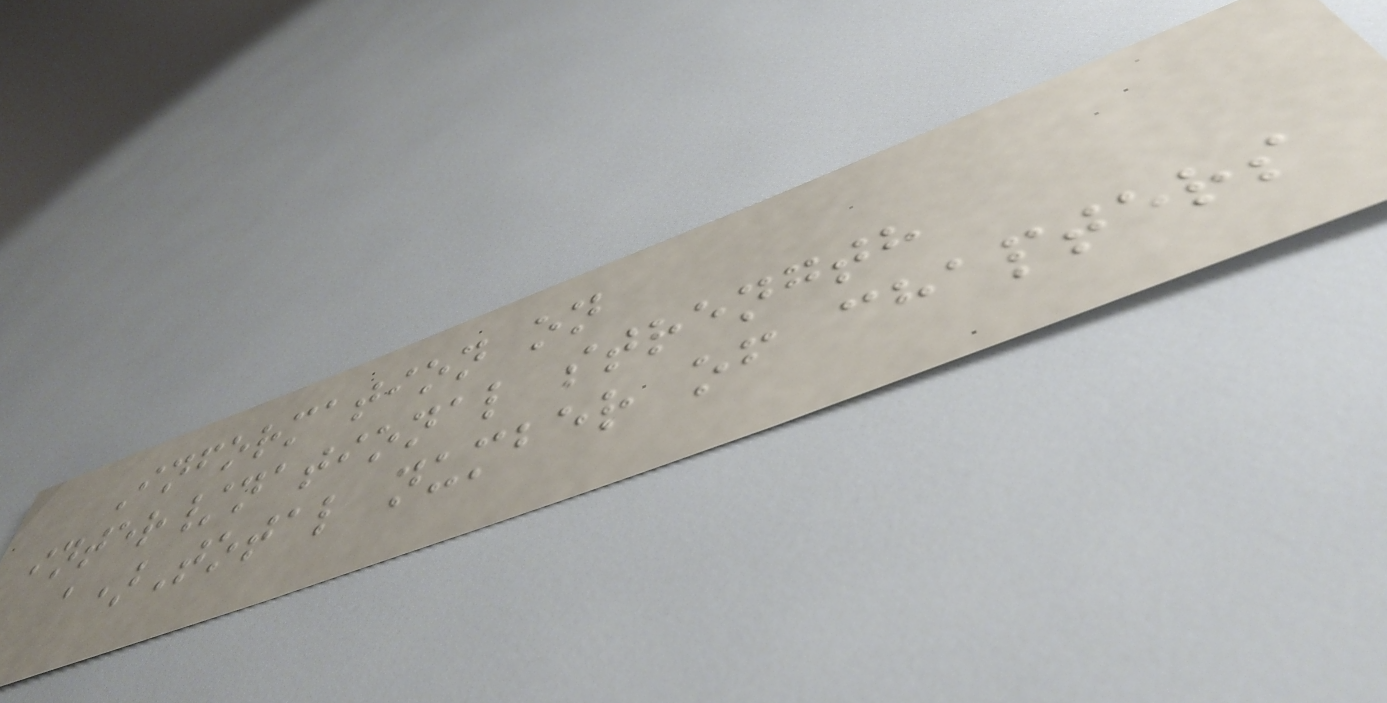Information on
inter/national strength
a)Total number of chapters
